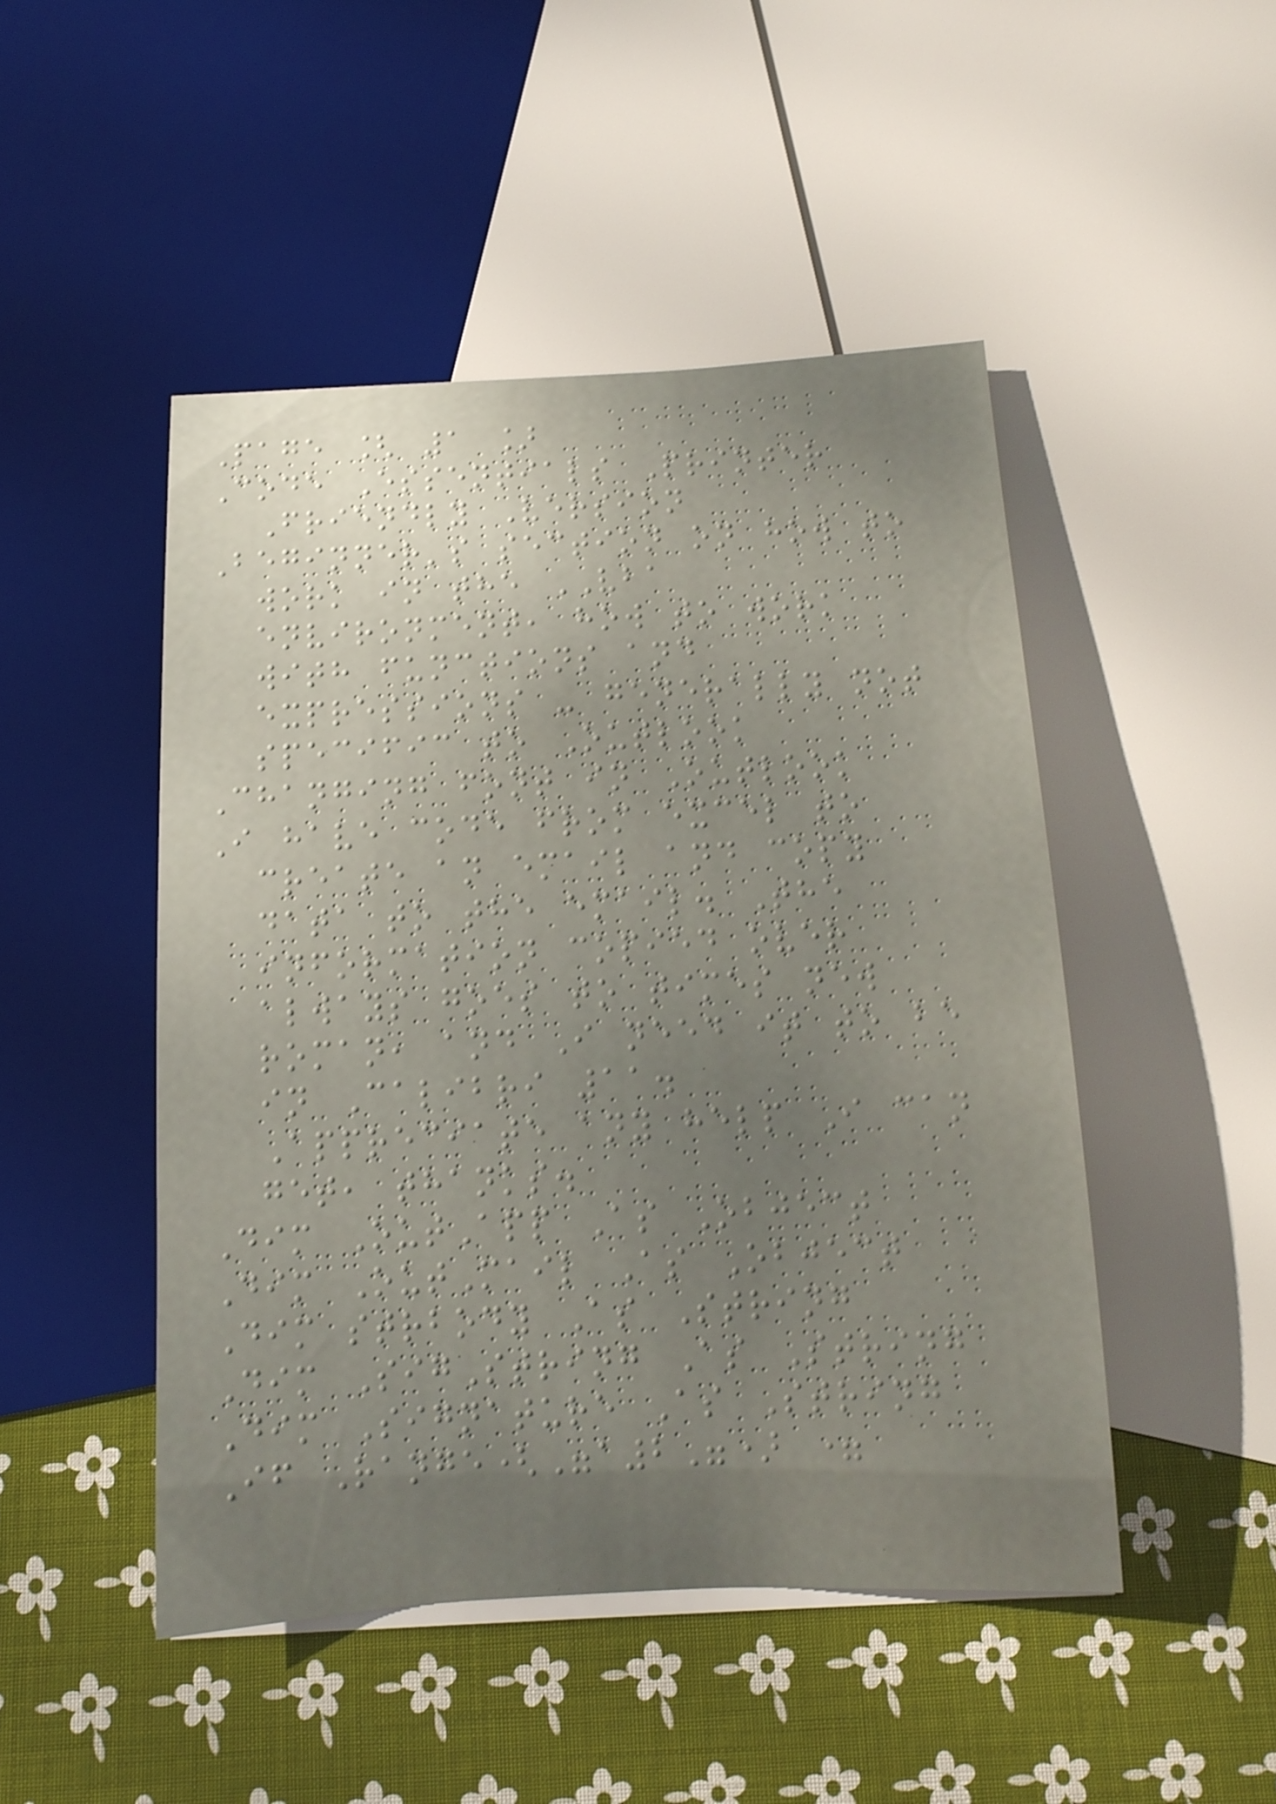Page [ 1 ]
Code Essentials Printer
Friendly Version
Beginner's section on how to
work in the VBA
environment, how to work
with functions and
expressions - generally not
specific to Outlook
Changing font in Outlook
I have code from excel to
create an email and copy
data to the email. The
information copied over
always goes to times new
roman, and I need it to be
in Calibri 11.
Appreciate any help I can
get, thanks.
Dim OutApp As Object
Dim OutMail As Object
Dim strbody As String
Dim SigString As String
Dim Signature As String
If Range("a2") =
